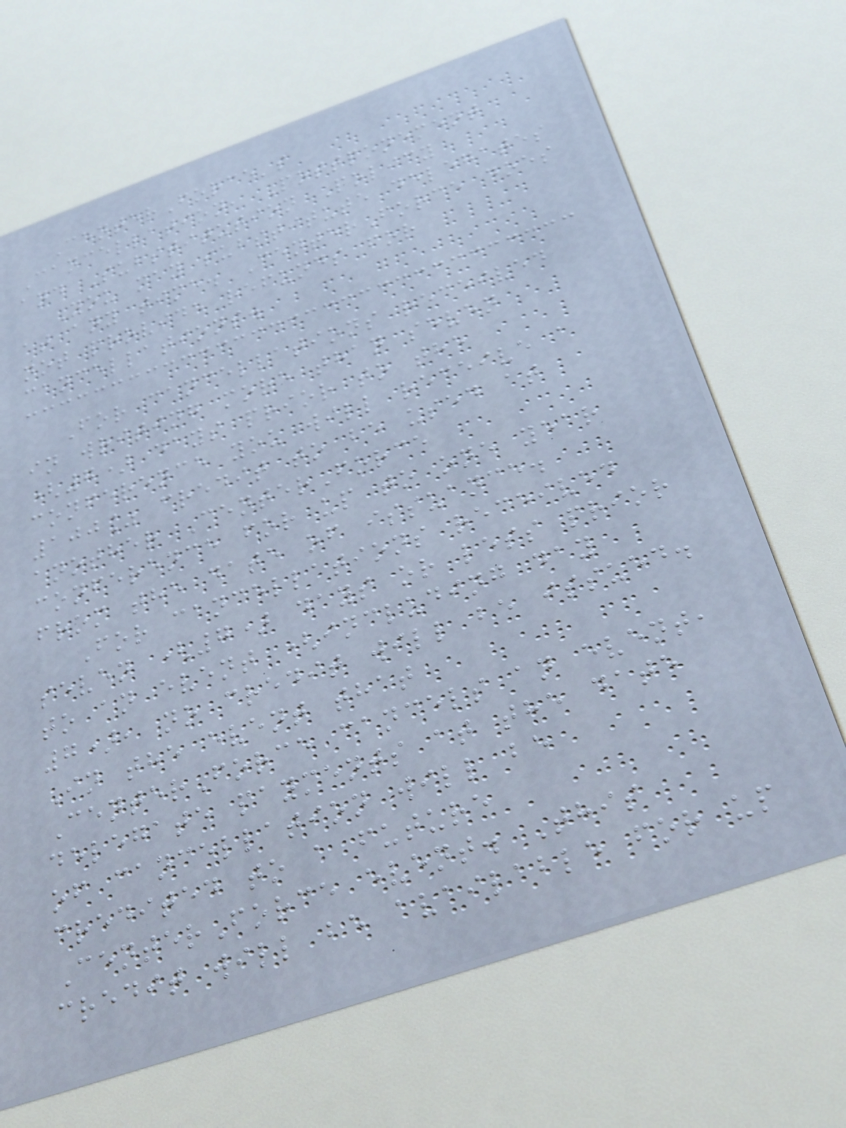CenterForce's
Cancellation, Postponement
and Substitution Policy
You may substitute delegates
at any time. CenterForce does
not provide refunds for
cancellations.
For cancellations received
in writing more than seven
(7) days prior to the
conference you will receive a
100% credit to be used at
another CenterForce
conference for up to one year
from the date of issuance.
For cancellations received
seven (7) days or less prior
to an event (including day
7), no credit will be issued.
In the event that
CenterForce cancels an event,
delegate payments at the date
of cancellation will be
credited to a future
CenterForce event. This
credit will be available for up
